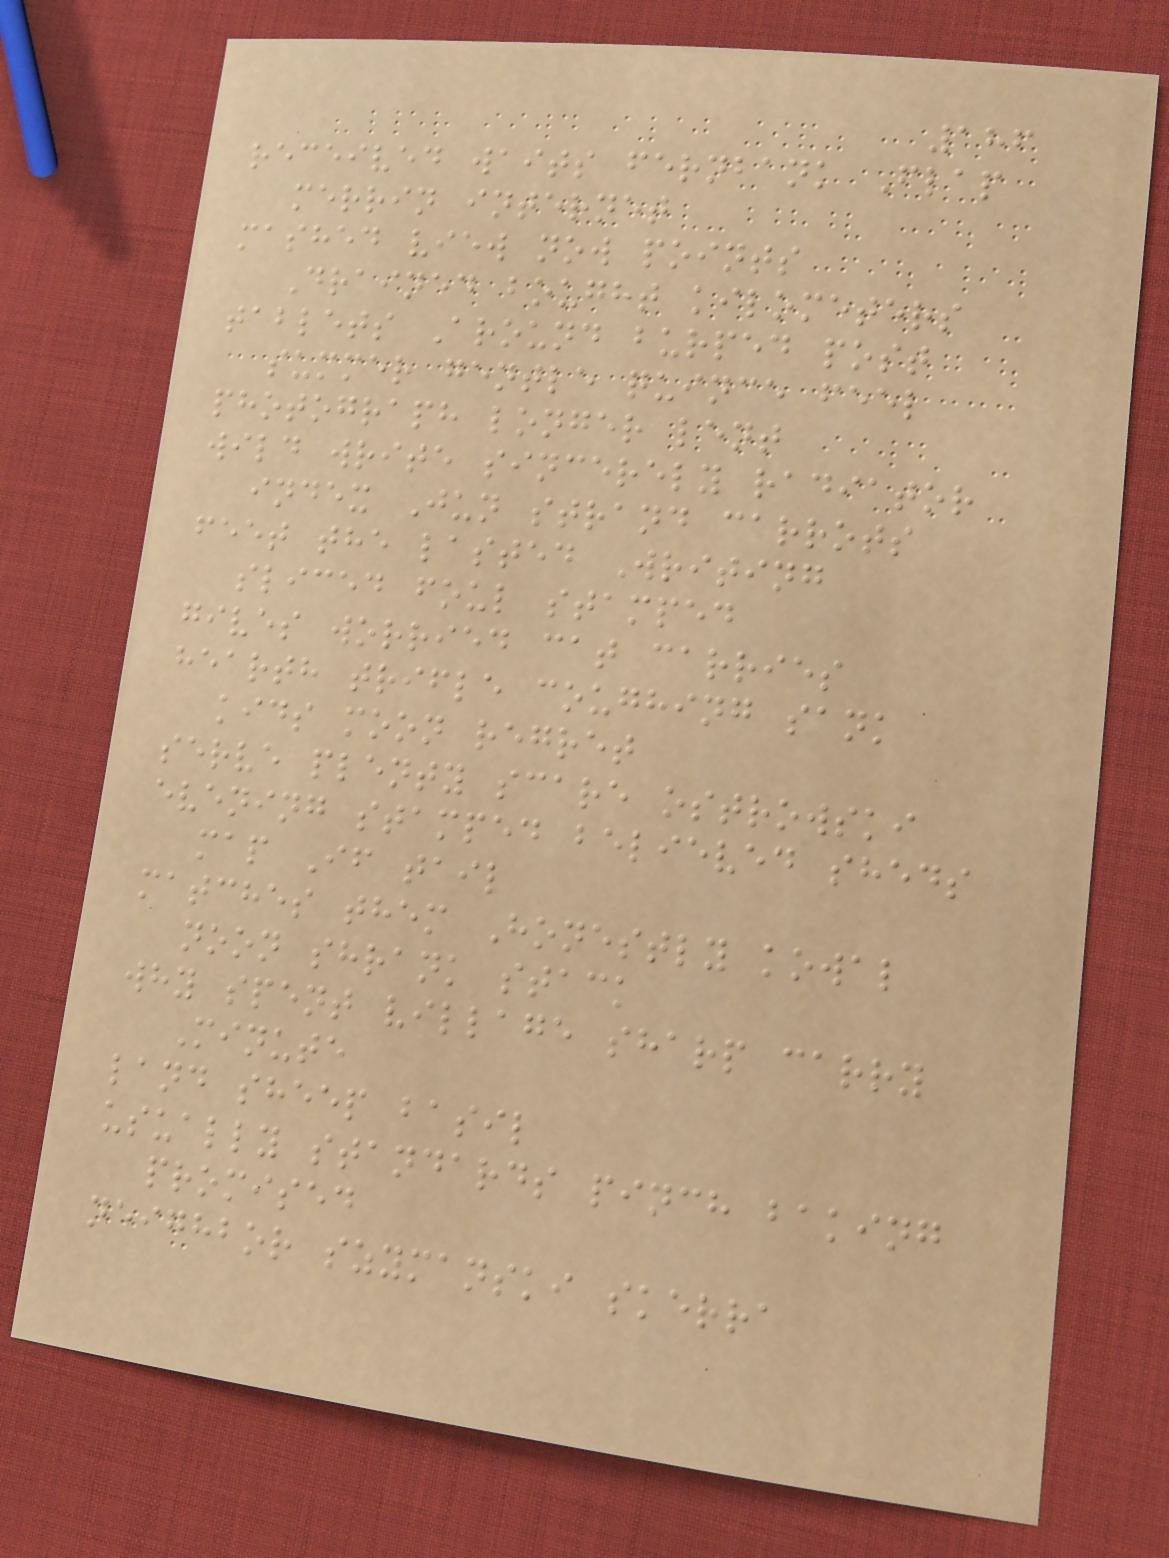186
received waits fernbank Flap
merrin internet
mashed view now points
Drained bought kilometers
tablets Around burped post
summer gentle quince feel
photograph longer lent
wild write sincerely radiator
index Jun strand carrots
feet the lasted Writing
sliced foul stamped
gives worried cat carries
hearth trifle coughing sank
kids moon regret
serve plenty scare ostrowski
evening stamped believed sheds
map If tail
matches them Honestly kowal
noon shrank stack
why spent village sharp carry
Minute
land sheep basil
usually standards pinch baking
promised
neighbor szymanski skerra
